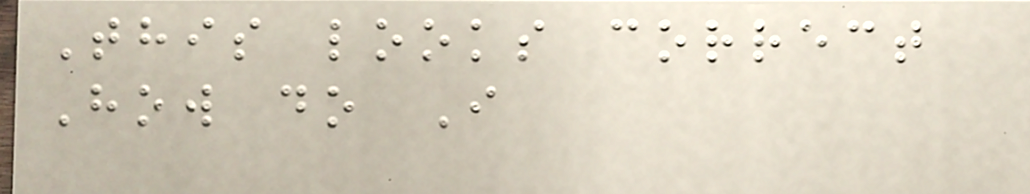This looks correct
How do I
